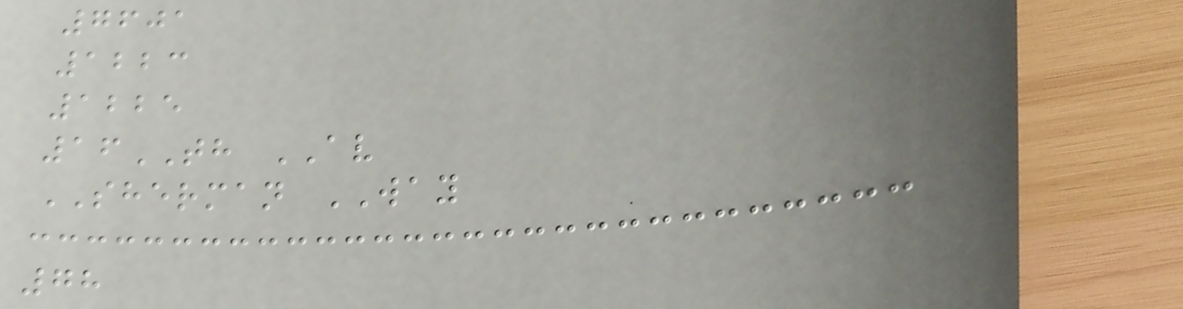7601
1223
1225
16TH AV
SHERMAN WAY
78
